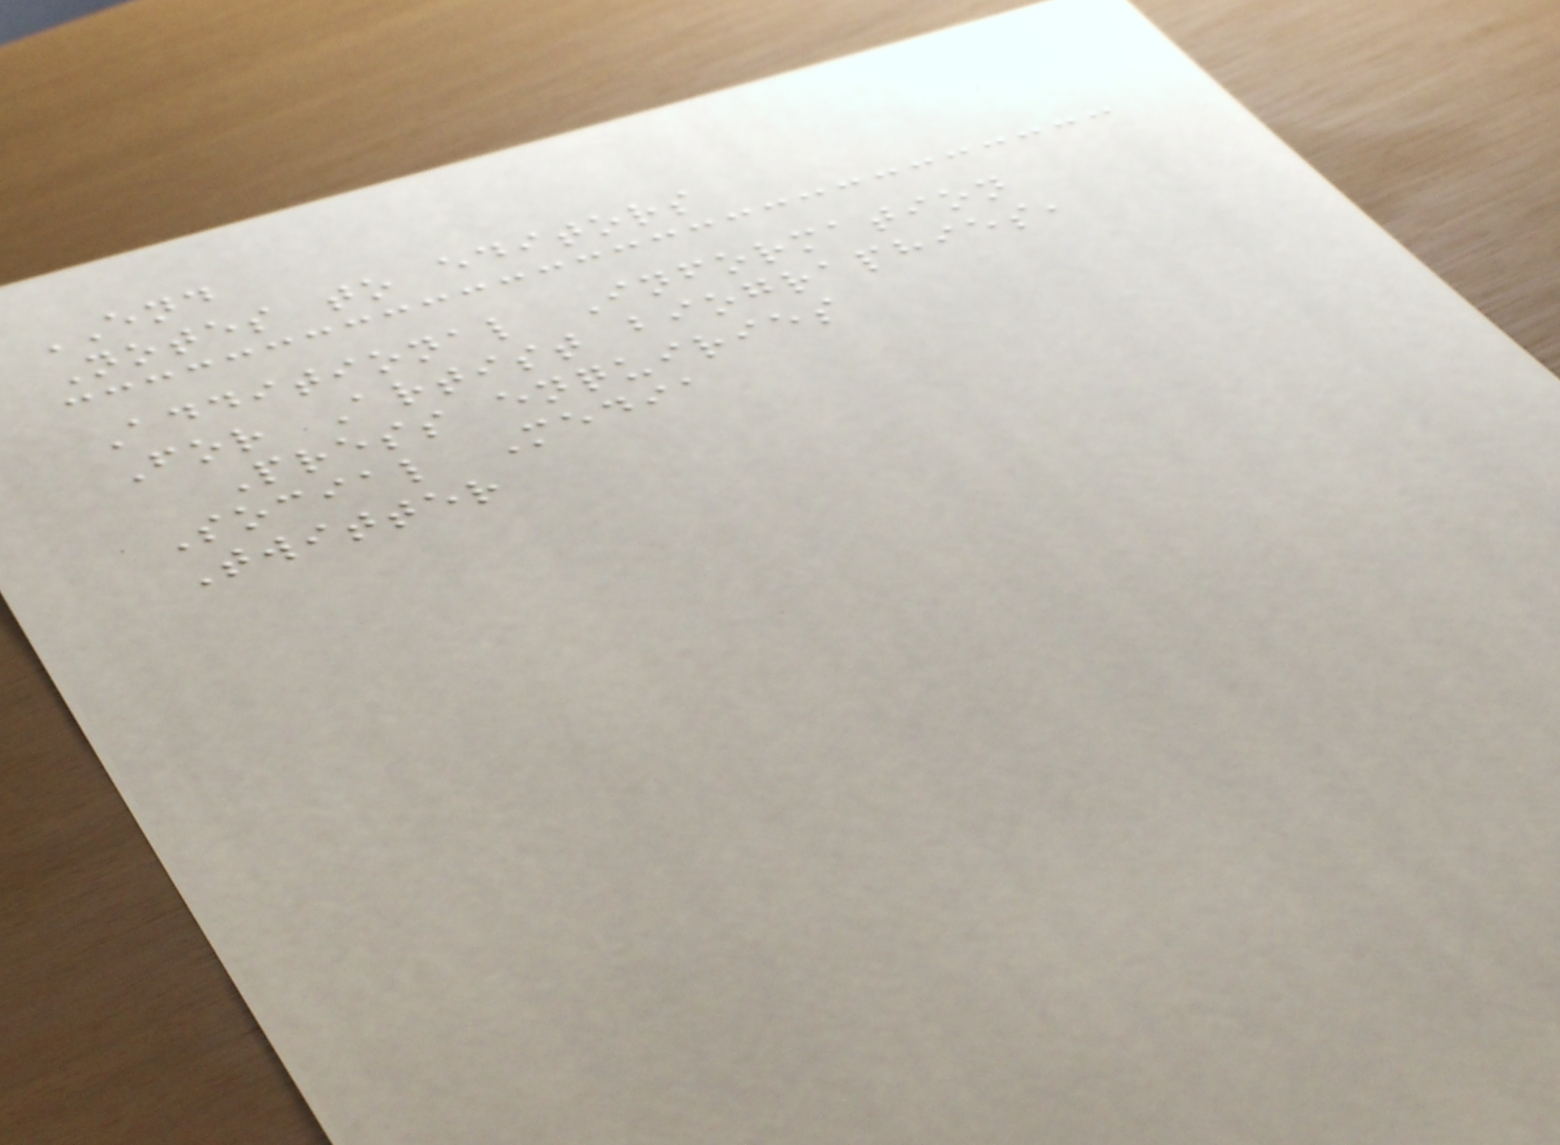END
Notes to editors
Additional Information
For Artist biographies,
Press enquiries
Social Media
Twitter
